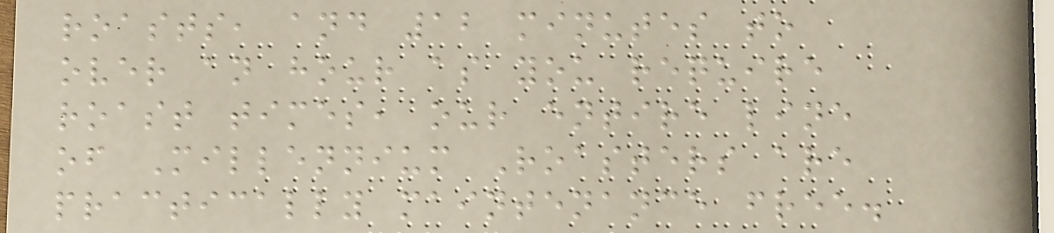roasts, and 12 minutes to
over an hour as you require
roast times, our entire line
of Millennium Roasters are
practically maintenance free.
